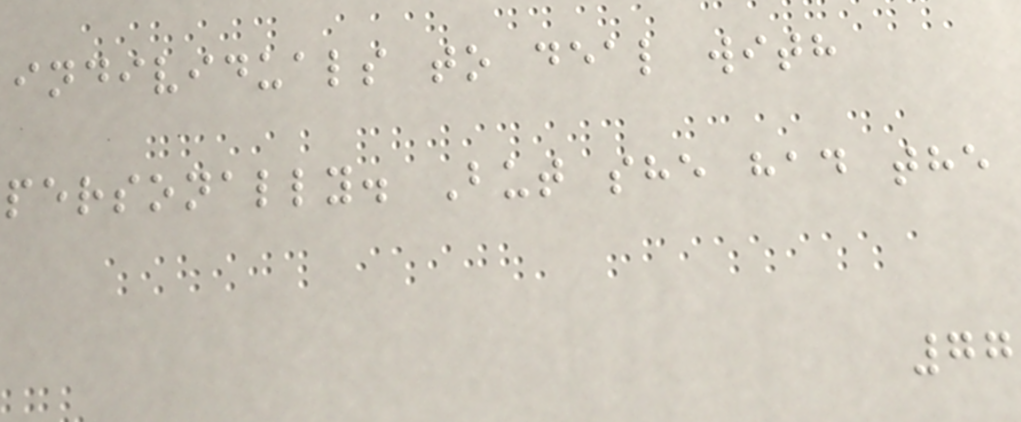individuals to deal with
personally. But she had the
77
